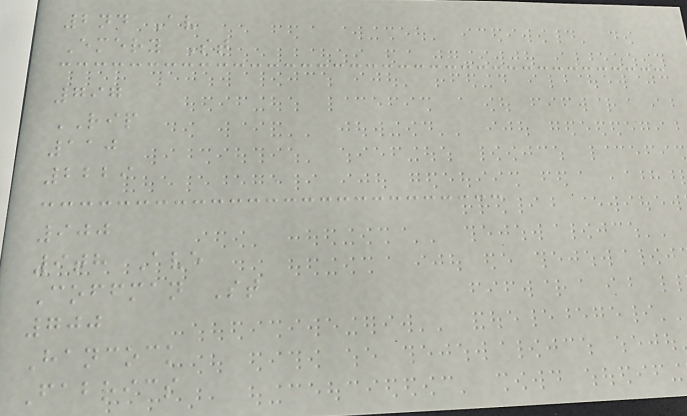2nd Av
Emery St
797
RIP
110
2229
900
9th Ave
Coffman St
700
Hancock
Fabrics
